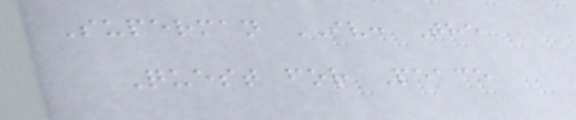Superman IV: The
Quest for Peace
